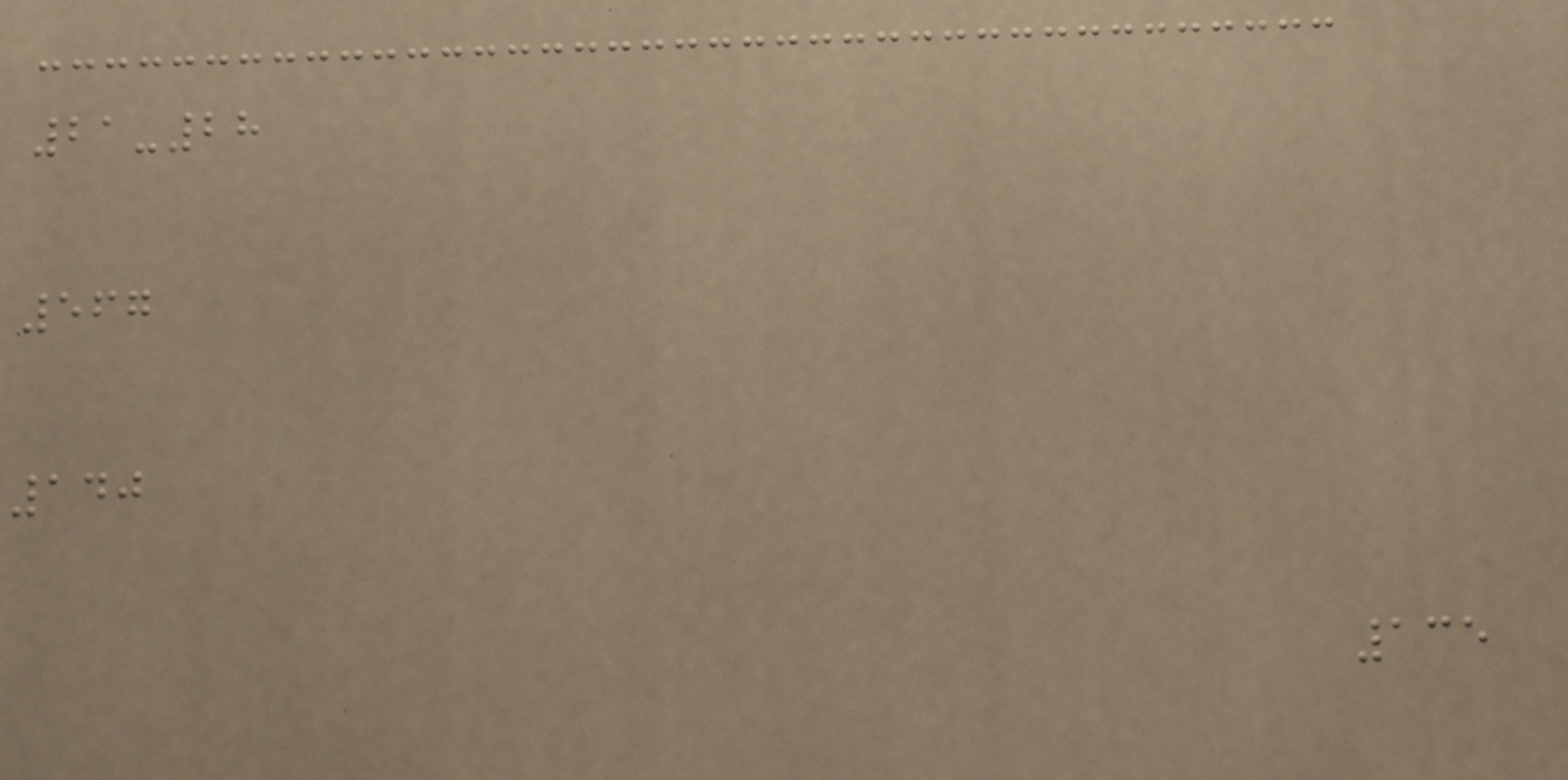21-28
567
140
135
